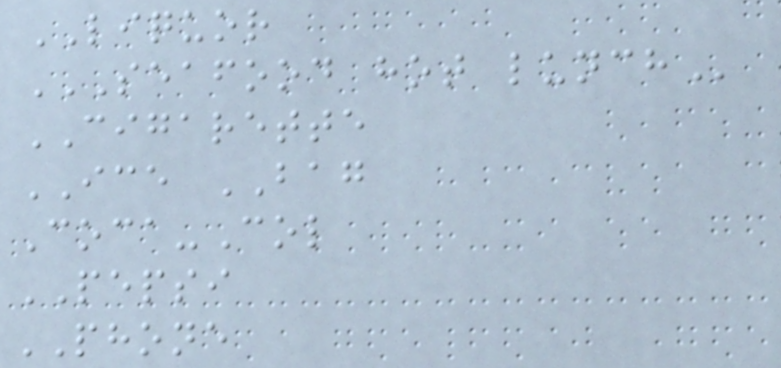LIQUOR
SEAFOOD HOT LUNCH
CIGARETTE
ICE BAG
Coca-Col
PEPSI
PHONE
